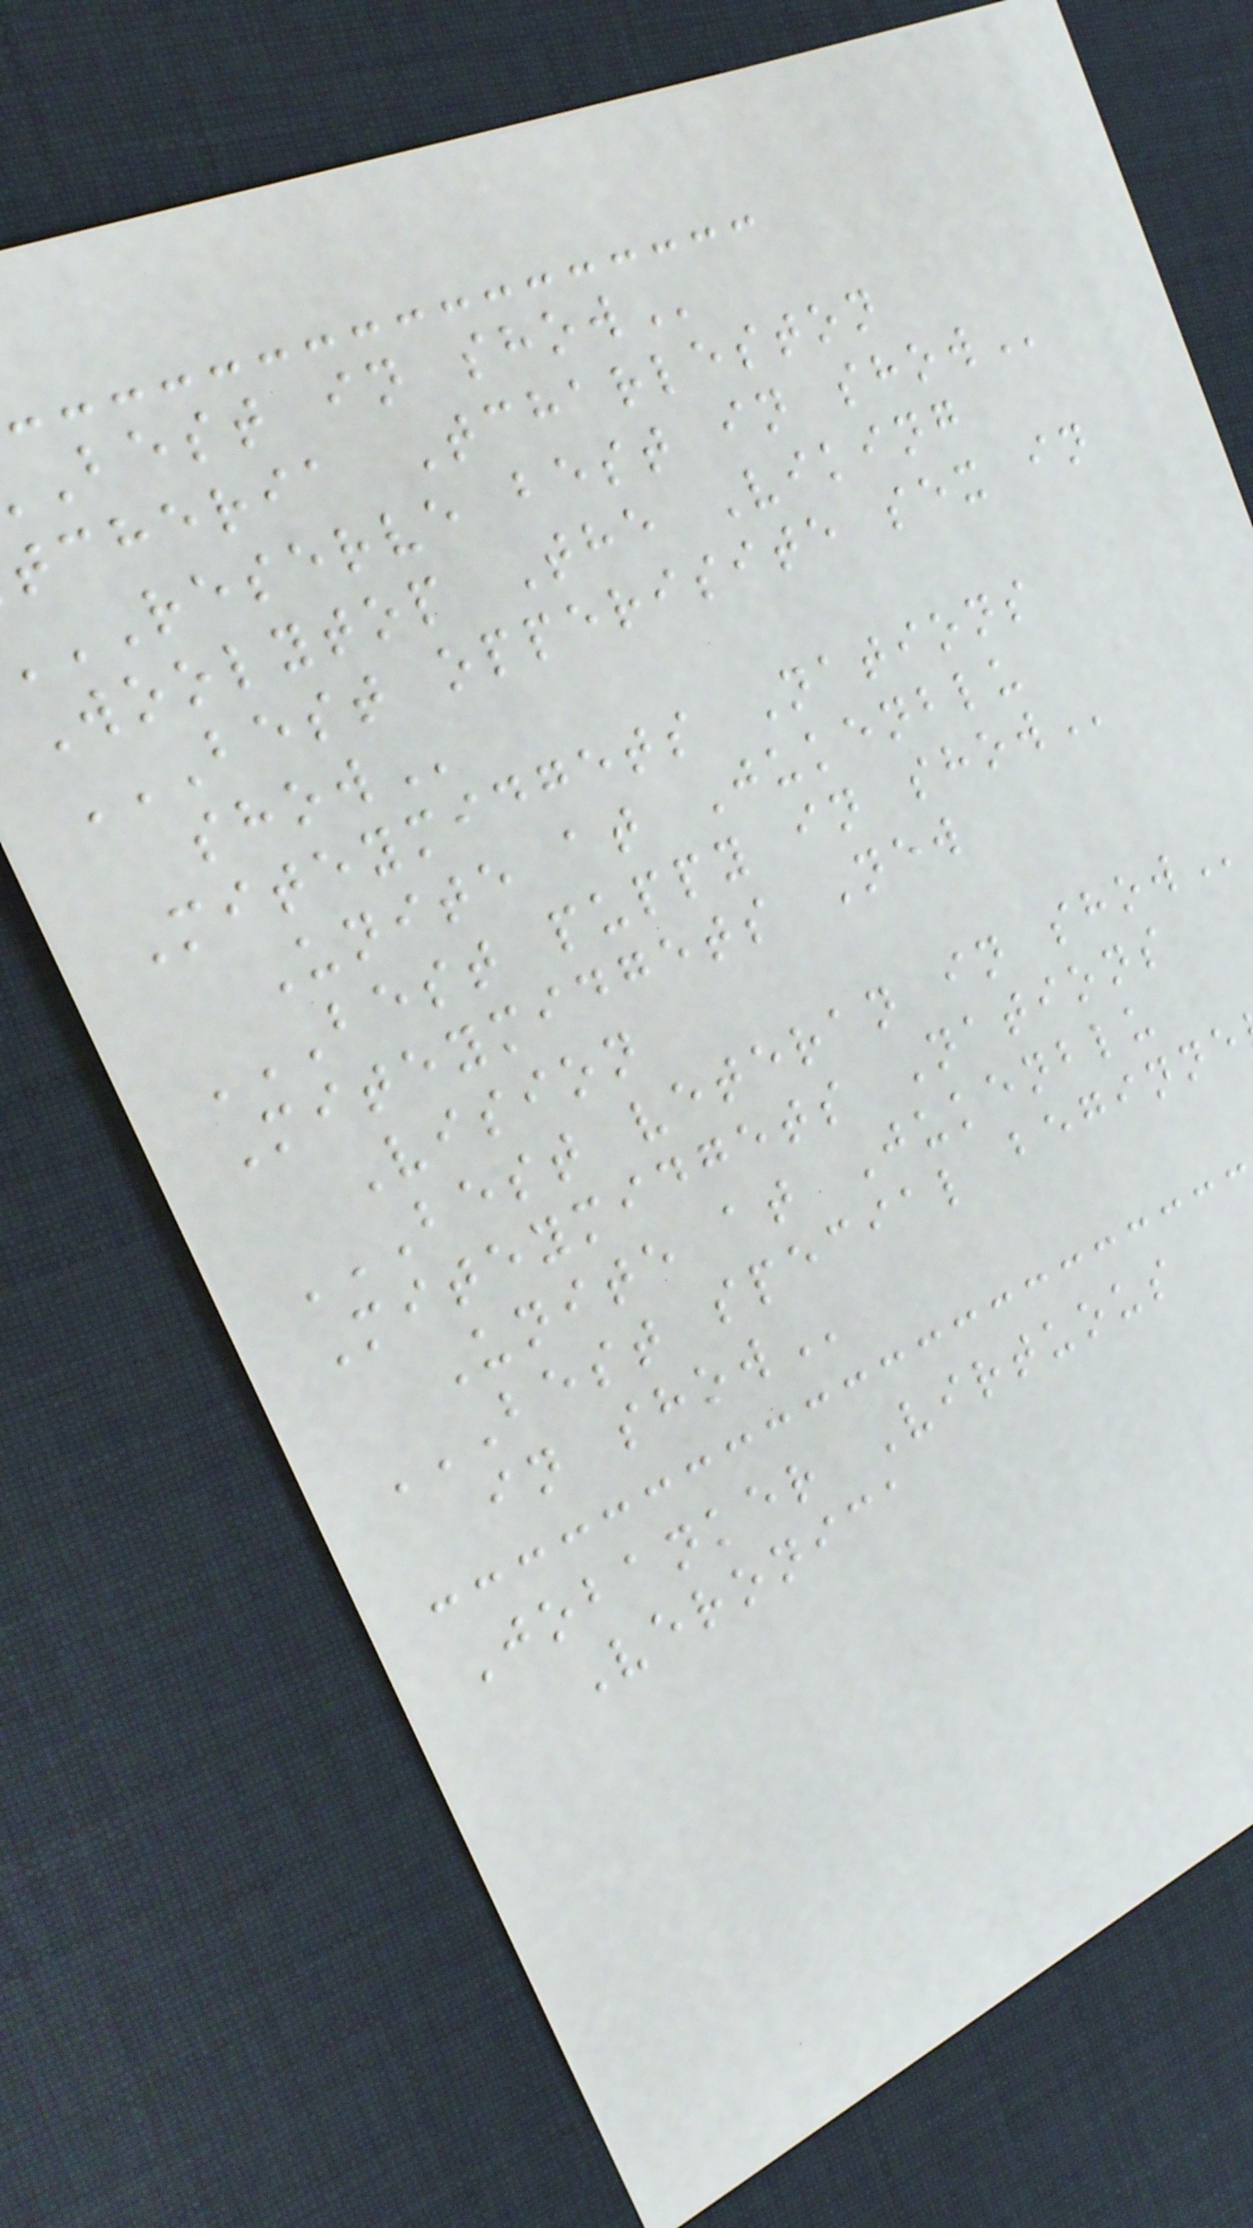best in
tcheria Tcharleston
RESERVE best in
Woolytop The Viking
BEST OPPERISITE SEX IN
Miteymidgets Nations
Unite at Jukenblu
BEST PUPPY IN SHOW
Miteymidgets New
Vision
BEST VETERAN IN SHOW
Miteymidgets Nations
Unite at Jukenblu
Jobanker Virtuous
Veronica
